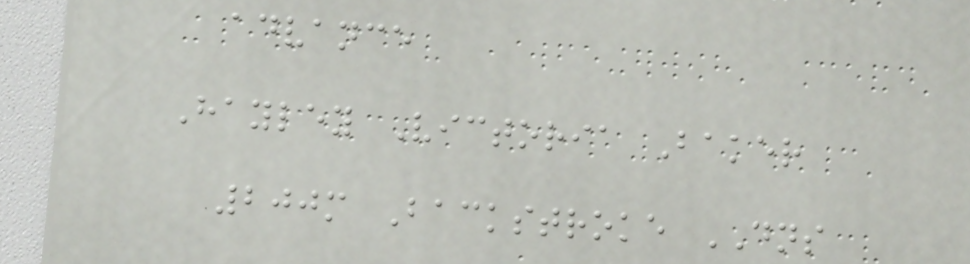advance
Hayley Victoria Baker
200m Backstroke DNS
